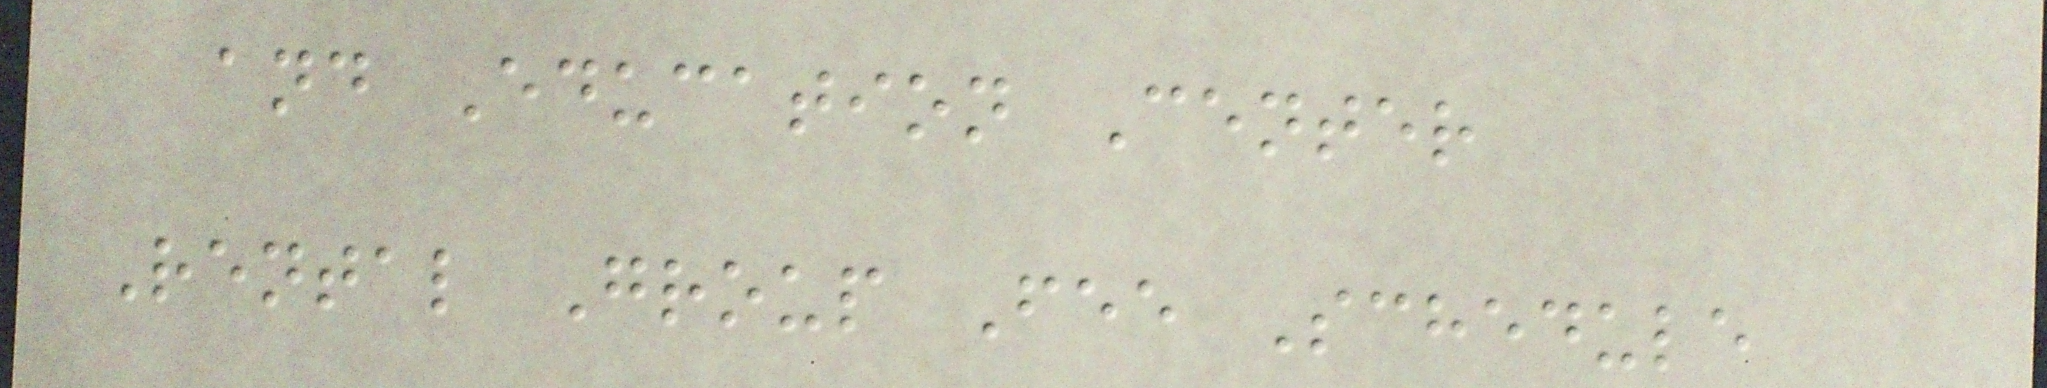and Education Center
Rental Group Fee Schedule
